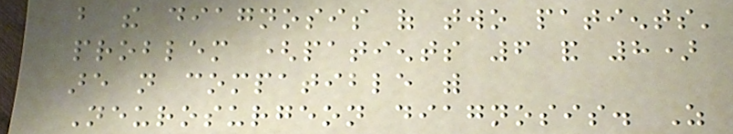but the diagnosis of two patients'
problem (patients 6 and 8)
are not compatible with
Neurosurgeon diagnosis. As
